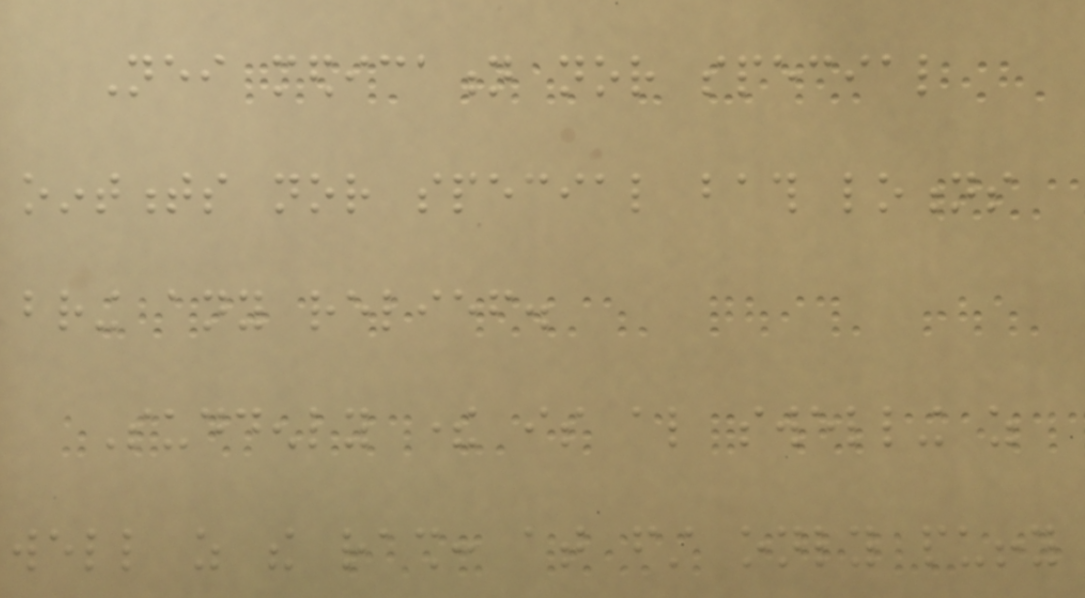Neither medication nor special
ointments nor special bath lotions
bring any relief.
Suddenly there is also swelling as
well as the rash: at first only puffy
